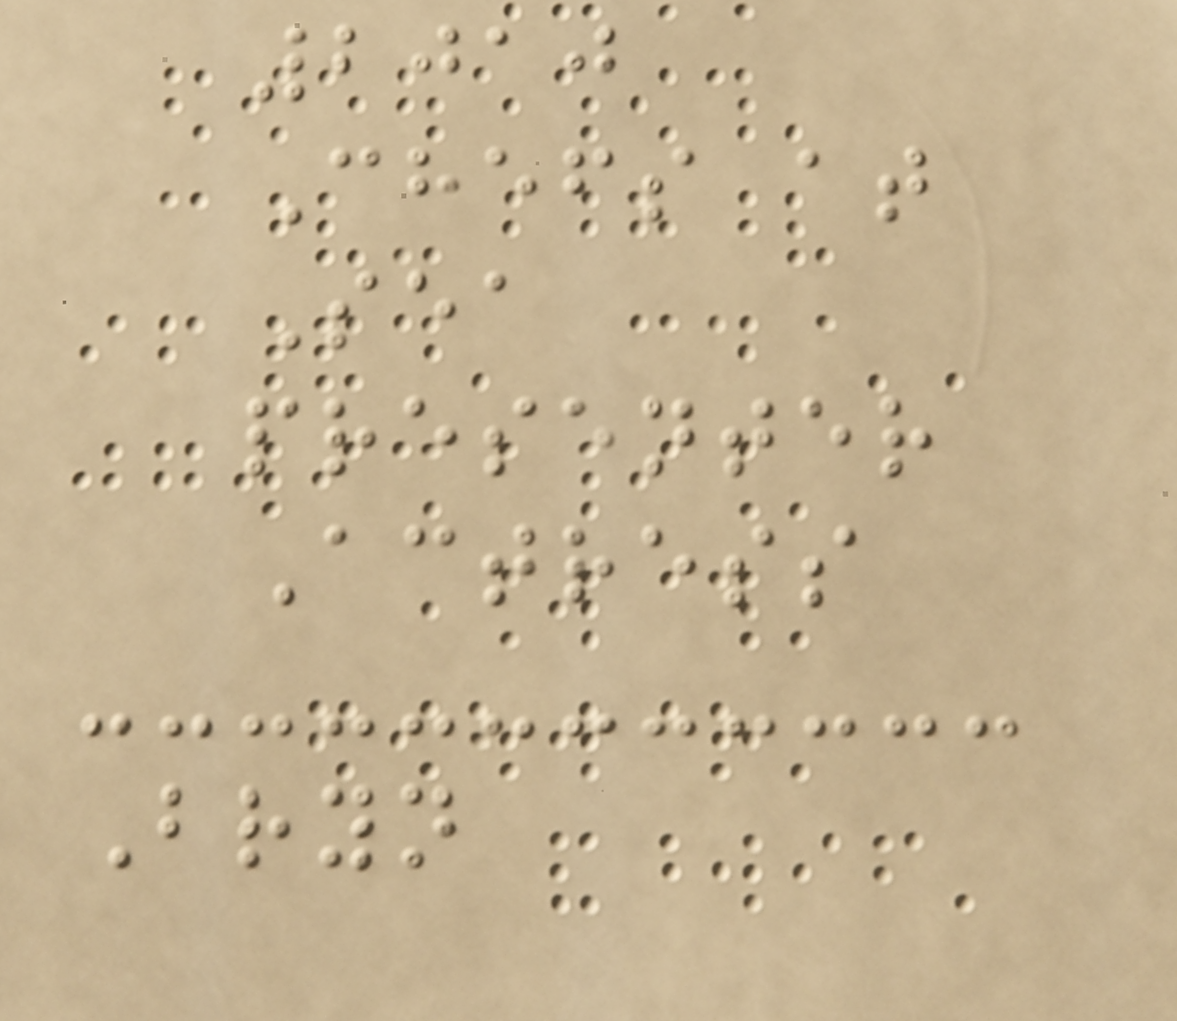2010
Chefs at
Sea
presenter
Actress
Bryn
